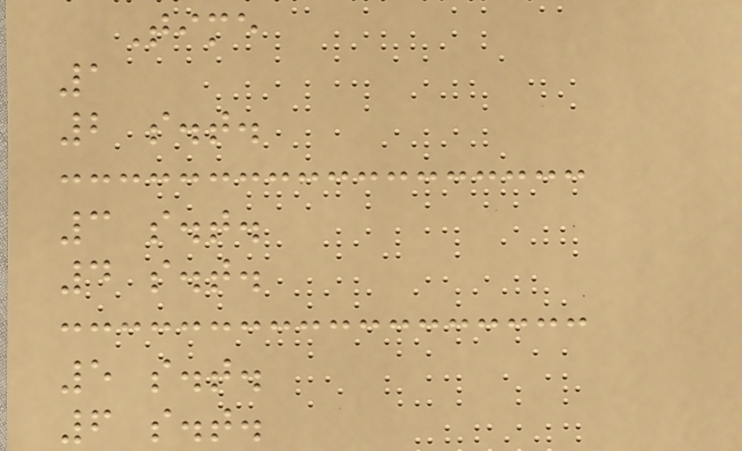Time
1
2 s.t.
3 s.t.
4 s.t.
5 s.t.
6 s.t.
